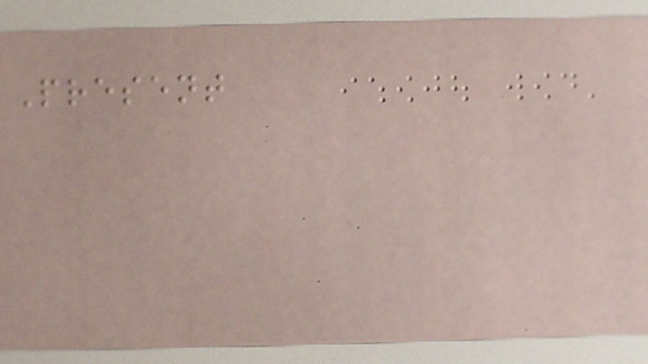Present
